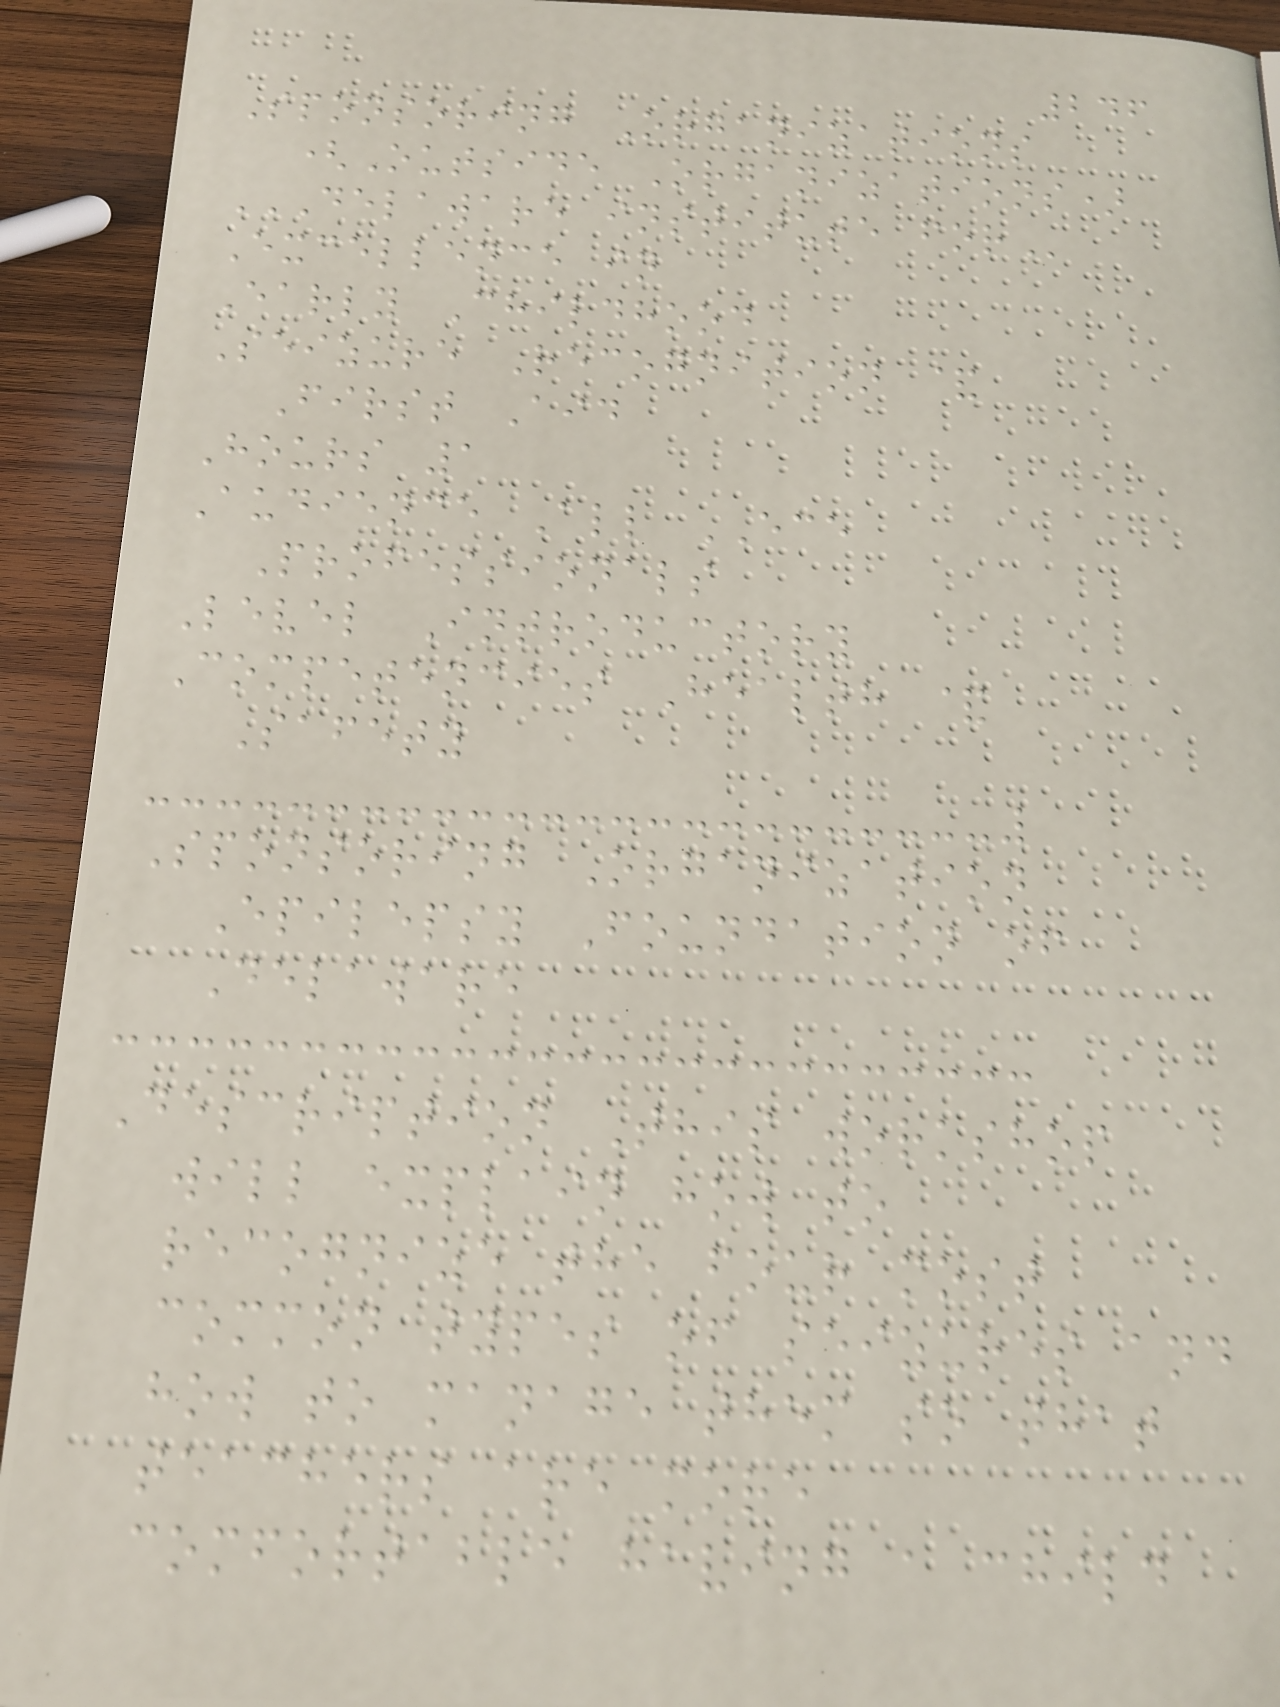246
Sponsoring Organizations
(Outside Organizations)
DELAWARE INSTITUTE FOR
Excellence in
Early Childhood
Seizure Recognition &
First Aid
Hours 1
Audience All ECE
Professionals
Level Introductory
Competencies Health &
Safety
Sponsoring Organization
Epilepsy Foundation of
Delaware
Description This workshop
will explain how to
recognize the four most
common types of seizures and
how to manage them so that
teachers are more
comfortable having a child
